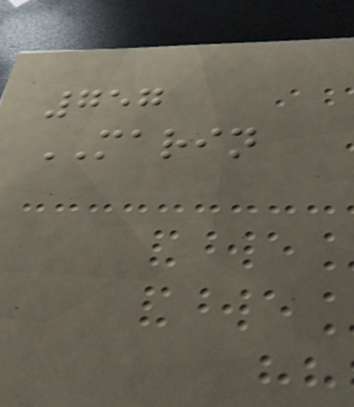757
MARIN
